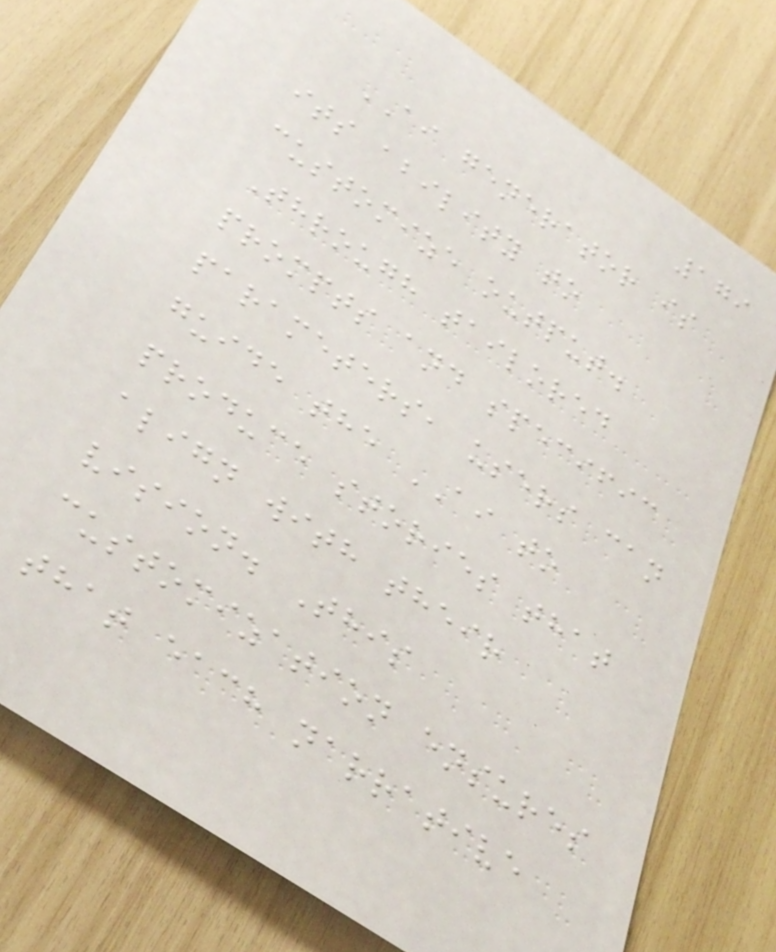179
AI generator is
its ability to
customize output.
Through tailored
prompts and specific
parameters, users can
guide the AI to
produce stories that
align with their
vision. This
customization ensures
that each narrative
